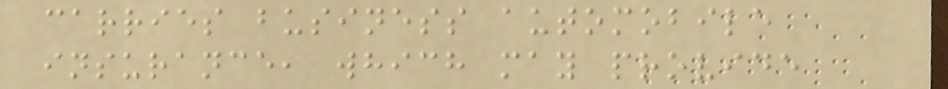carries business automobile
insurance, which may provide
